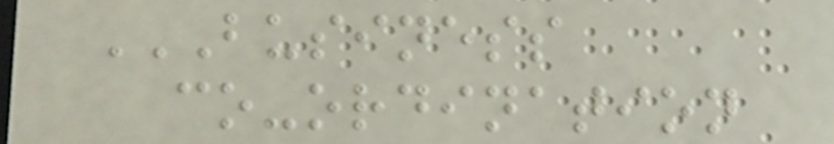BUSINESS
CO-ORDINATION
